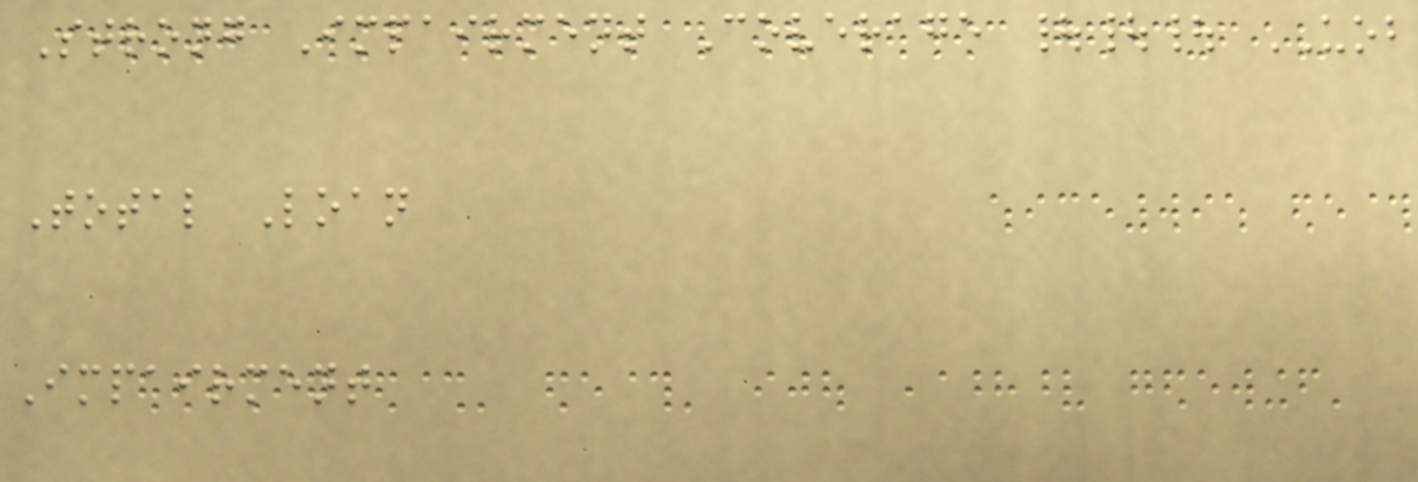Strong Impairment Coverage ||| UOB
Total Loan
Impairment
